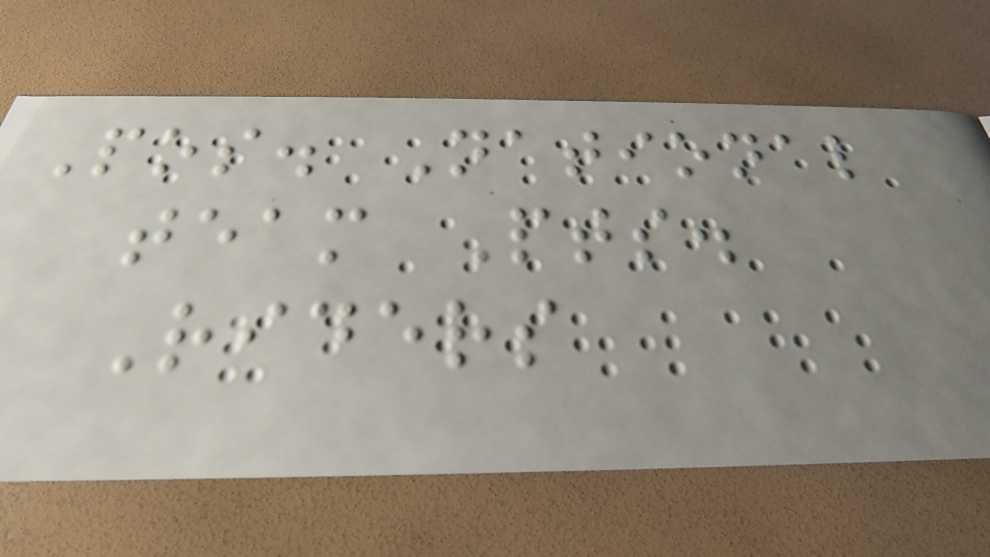Pos. National
team Pts.
Riders
